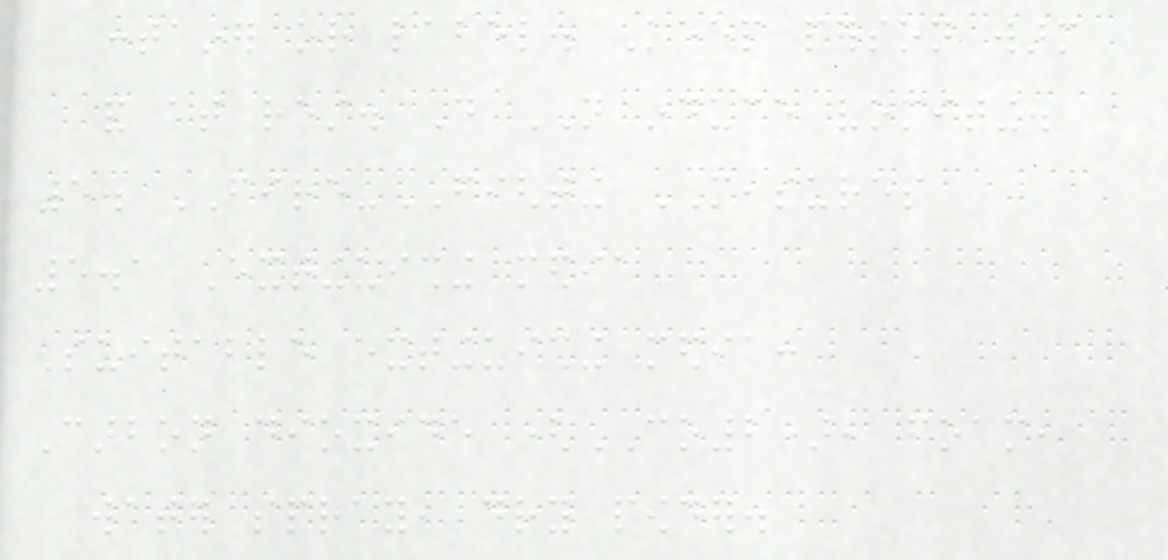container or label. Keep person warm
and at rest. Do NOT induce vomiting.
5. FIRE-FIGHTING MEASURES
5.1 Extinguishing media
Suitable extinguishing media:
Carbon dioxide (CO2), foam,
water spray, dry powder.
